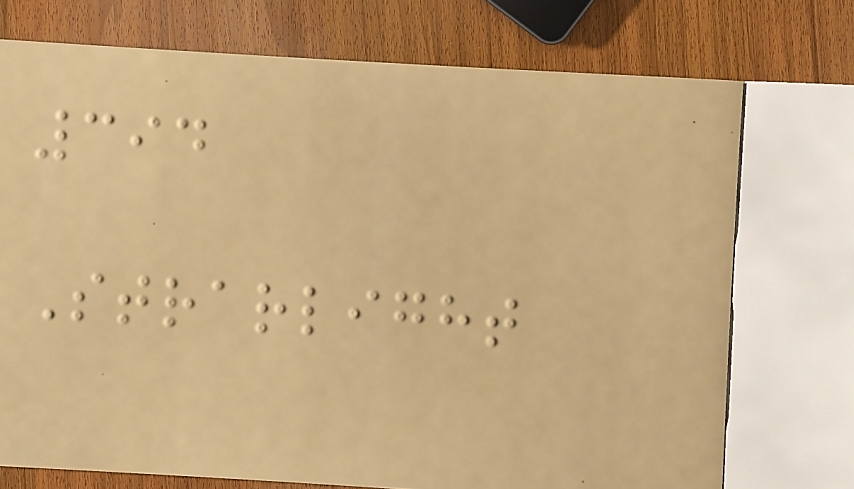394
Strarlight
